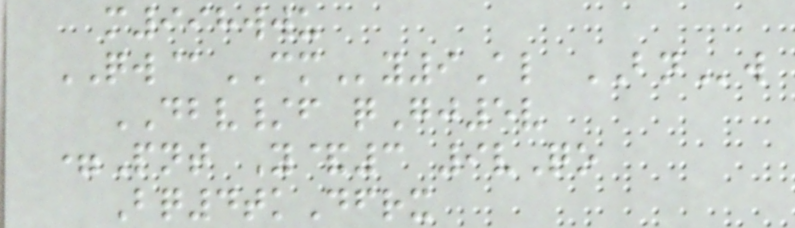m998wwu
QW@CMy9Al BNw
DBV/f qGj5v
=Pnt Y&3 9vQo
Bq4tkDfrx
